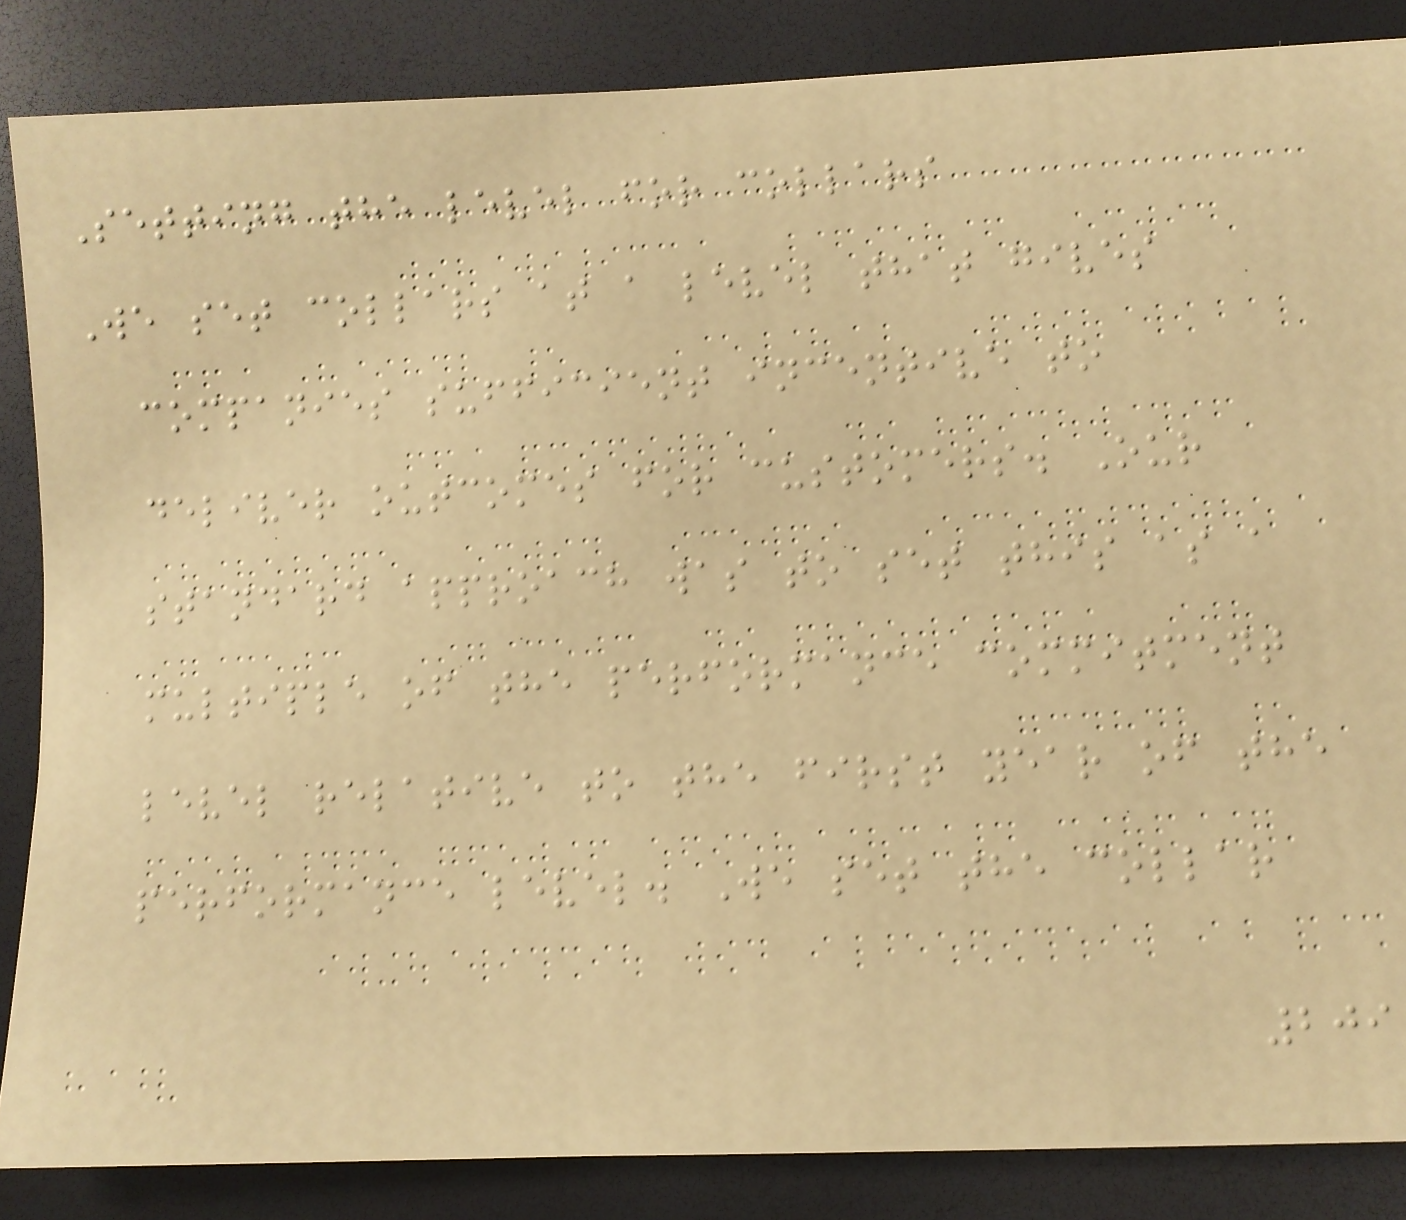Setting the level for collars
We set collars at a level that gives
companies sufficient incentive to
deliver outcomes for customers. Our
standard approach was to set this as a
multiple of the performance commitment
level relative to the first year of the
performance level. We set the collar
209
